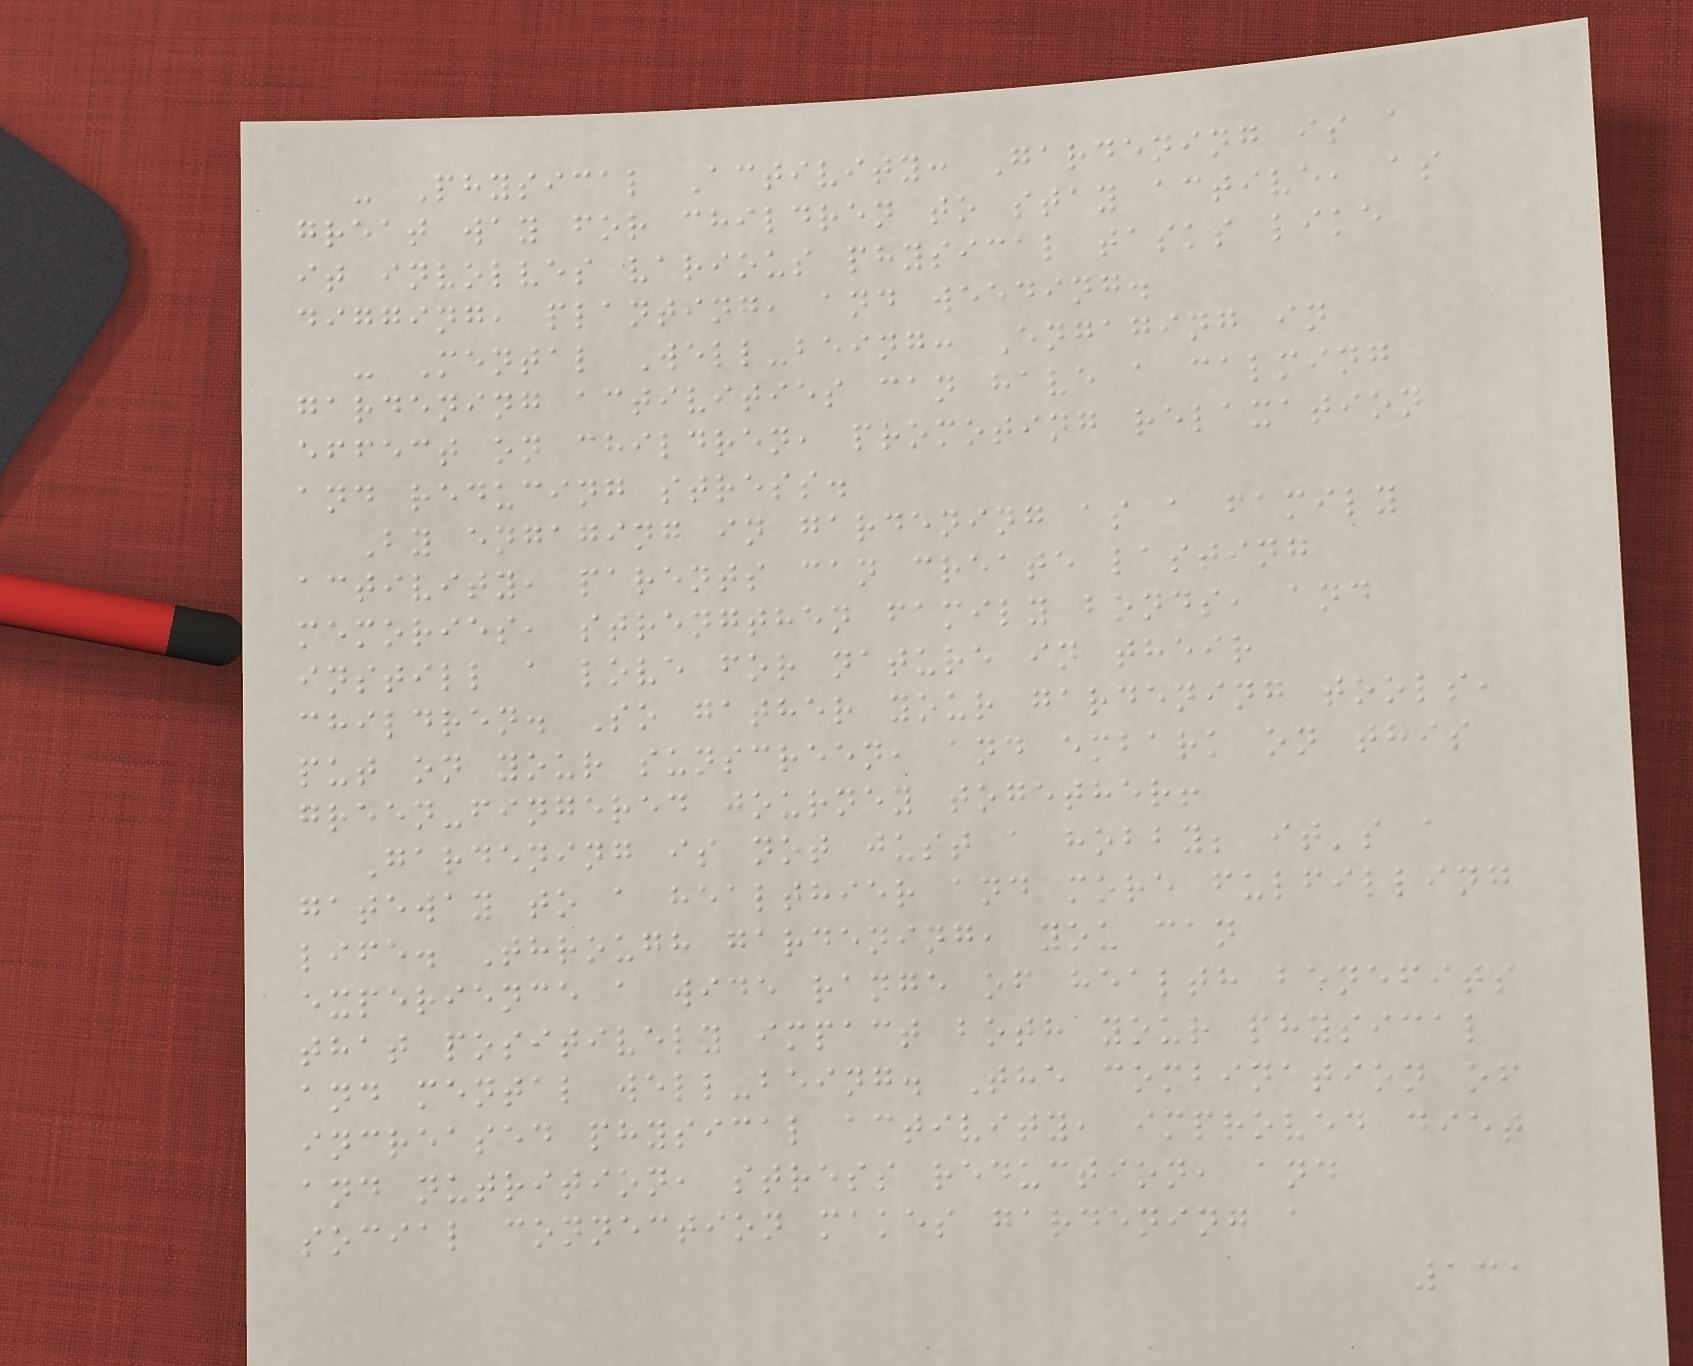- Physical Activity: Gardening is a
great way for children to stay active, as
it involves various physical tasks like
digging, planting, and weeding.
- Mental Well-being: Engaging in
gardening activities can have a calming
effect on children, promoting relaxation
and reducing stress.
By engaging in gardening as a family
activity, parents can create lasting
memories, strengthen family bonds, and
instill a love for nature in their
children. So gather your gardening tools,
put on your sunscreen, and embark on this
green-fingered journey together!
Gardening is not just a hobby; it's a
gateway to a healthier and more fulfilling
life. Through gardening, you can
experience a wide range of health benefits
that positively impact both your physical
and mental well-being. The combination of
increased physical activity, improved diet
and nutrition, stress reduction, and
social connection makes gardening a
131
